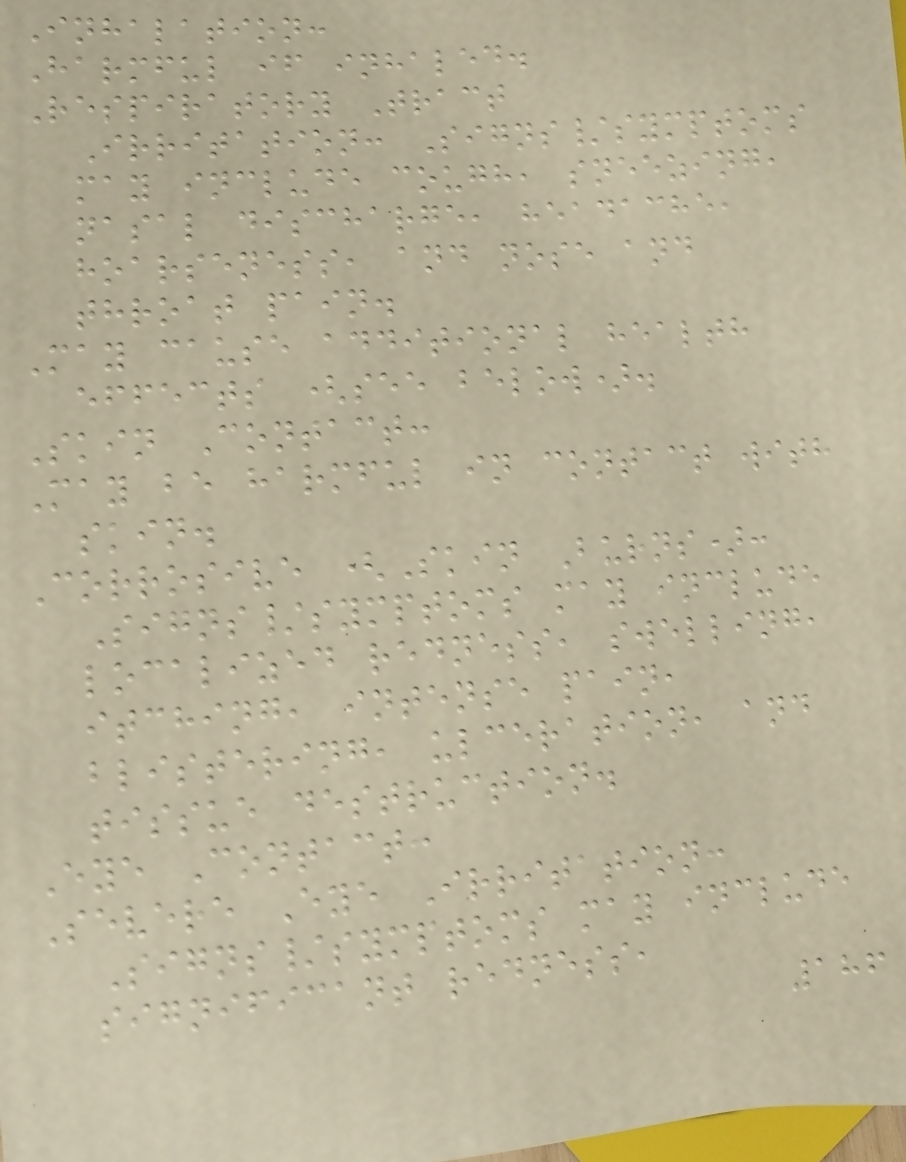Inhalation:
Harmful if inhaled.
Respiratory Tract
Irritation: Signs/symptoms
may include cough, sneezing,
nasal discharge, headache,
hoarseness, and nose and
throat pain.
May cause additional health
effects (see below).
Skin Contact:
May be harmful in contact with
skin.
Corrosive (Skin Burns):
Signs/symptoms may include
localized redness, swelling,
itching, intense pain,
blistering, ulceration, and
tissue destruction.
Eye Contact:
Severe Eye Irritation:
Signs/symptoms may include
significant redness,
186
